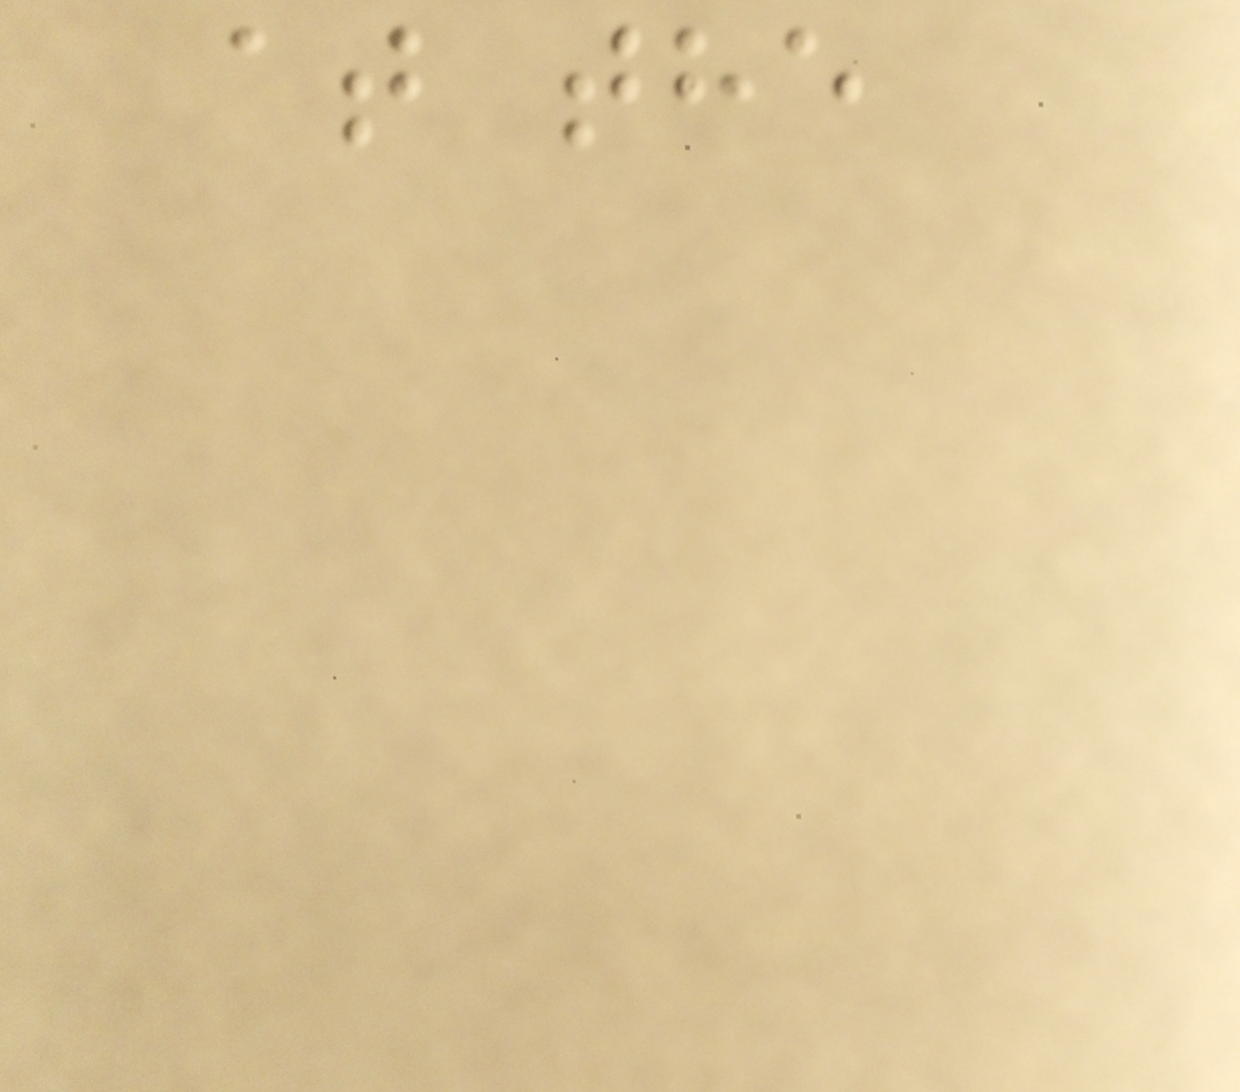at the
